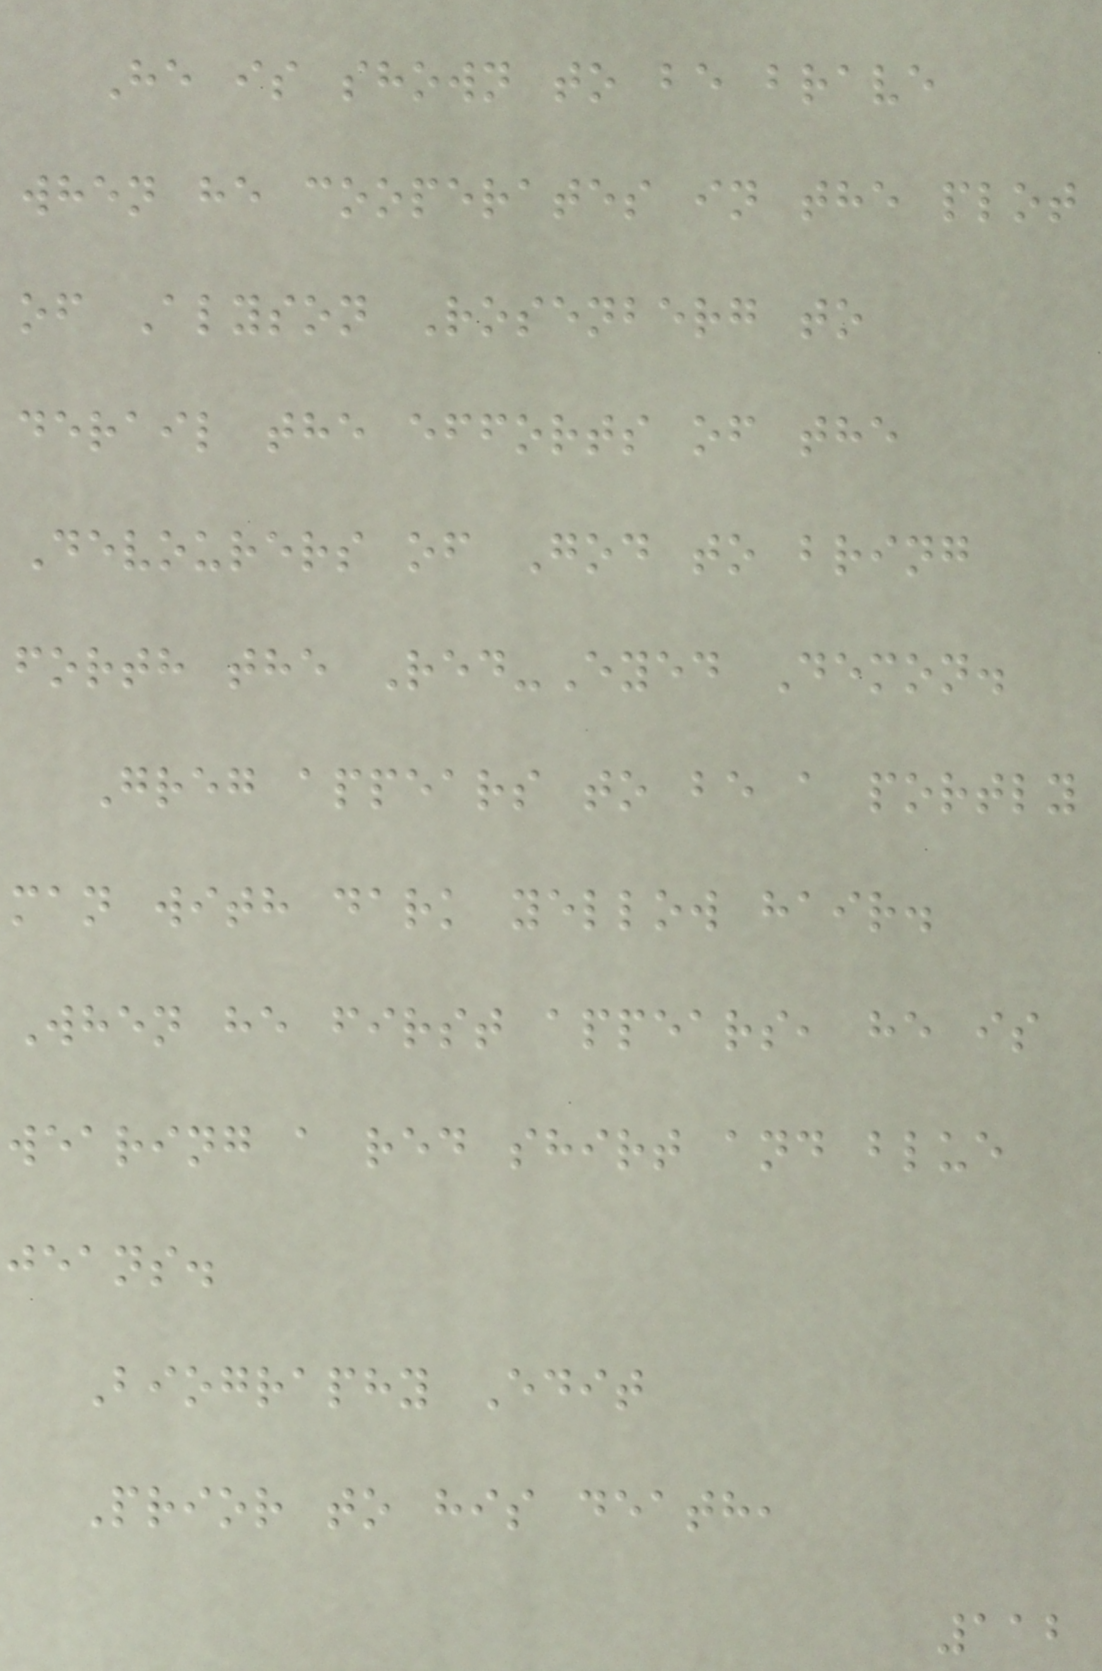He is shown to be brave
when he cooperates in the plot
of Alyson Rosenberg to
derail the efforts of the
Devourers of God to bring
forth the Red-Eyed Demon.
Greg appears to be a portly
man with dark yellow hair.
When he first appears, he is
wearing a red shirt and blue
jeans.
Biography Edit
Prior to his death,
112
